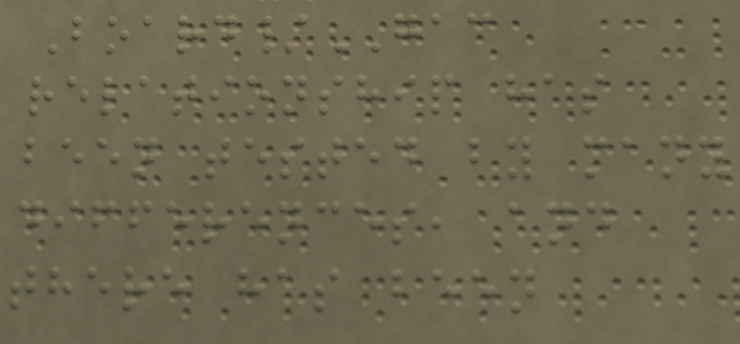Board/GAC
relationship has
been tested by many
differences, and
there has been
